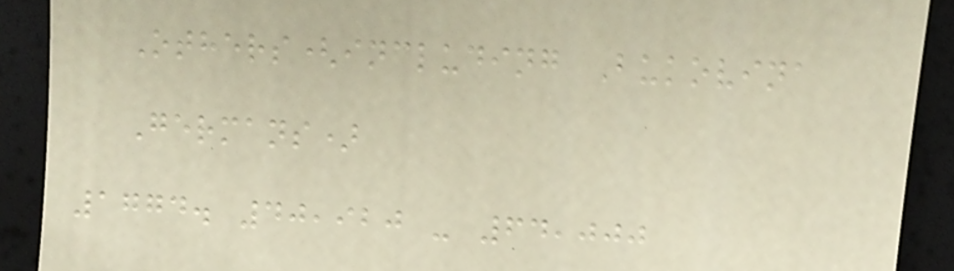Others(including Bukovina
Germans)
1774. 40,920 - 64,000
